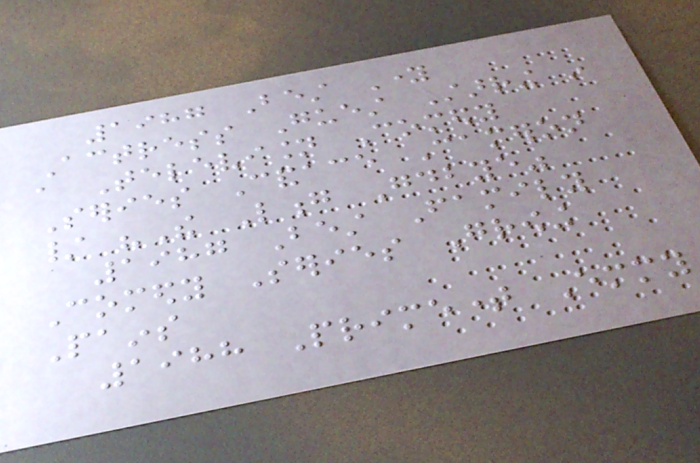1987 Best Young
Actress Guest Starring in
a Television Comedy
Series Candace Cameron
/ "The Long Goodbye"
1987 Best Family
Comedy Series Growing
Pains
1988 Primetime Emmy
